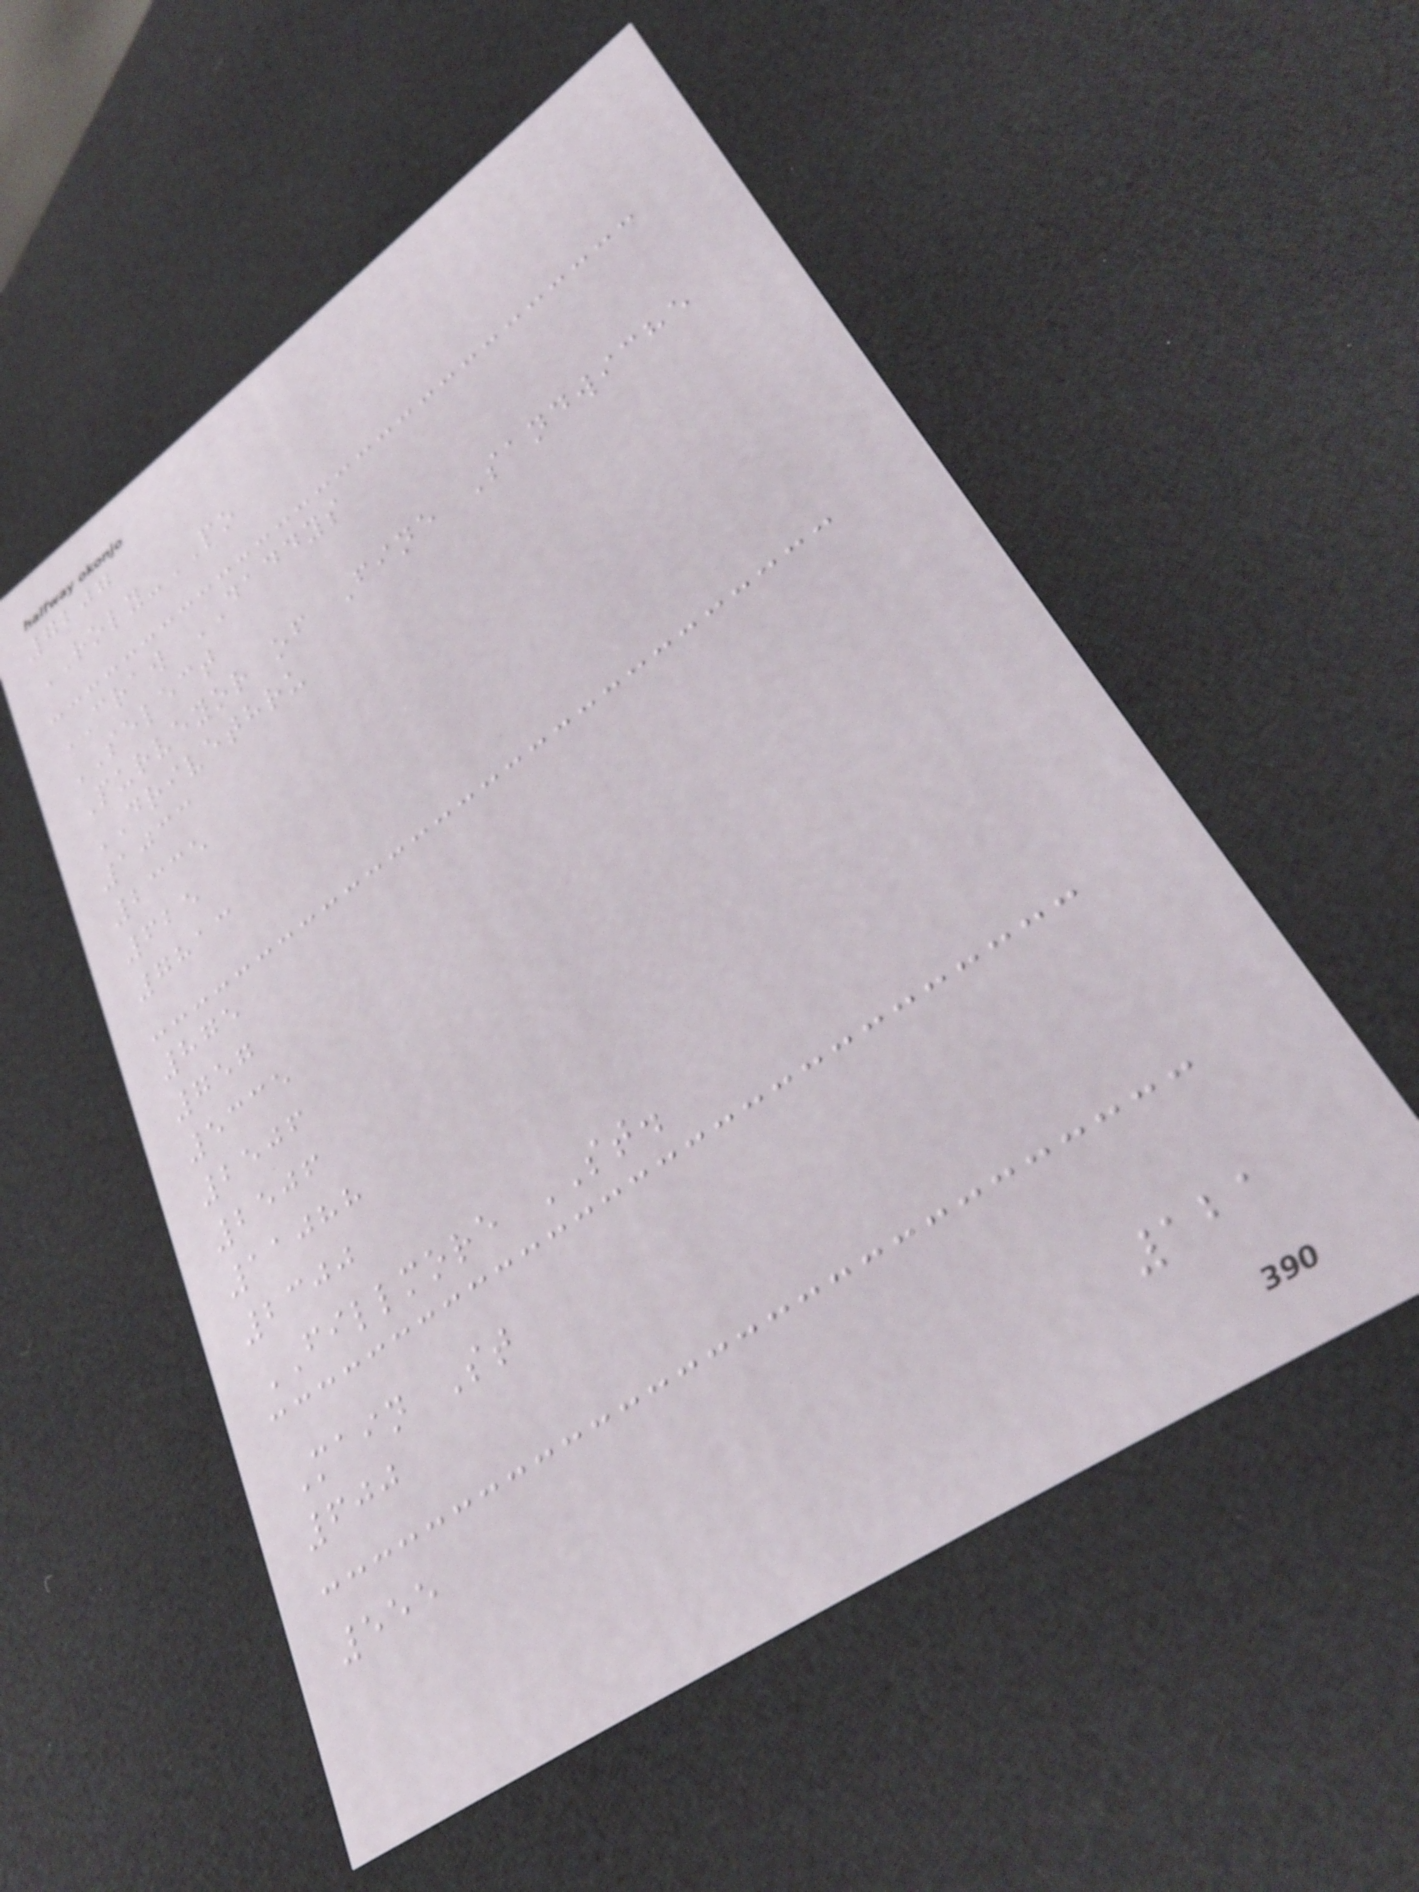7207
ROLY-PO
CRAW DADDYS
SELECT
Purveyor of Fine Sandwiche
DRIVETHRU
1033
2335
625
7813
875
757
5335
2506
2506
11088
2300
FILLMORE ST.
Main St
600
555
121
